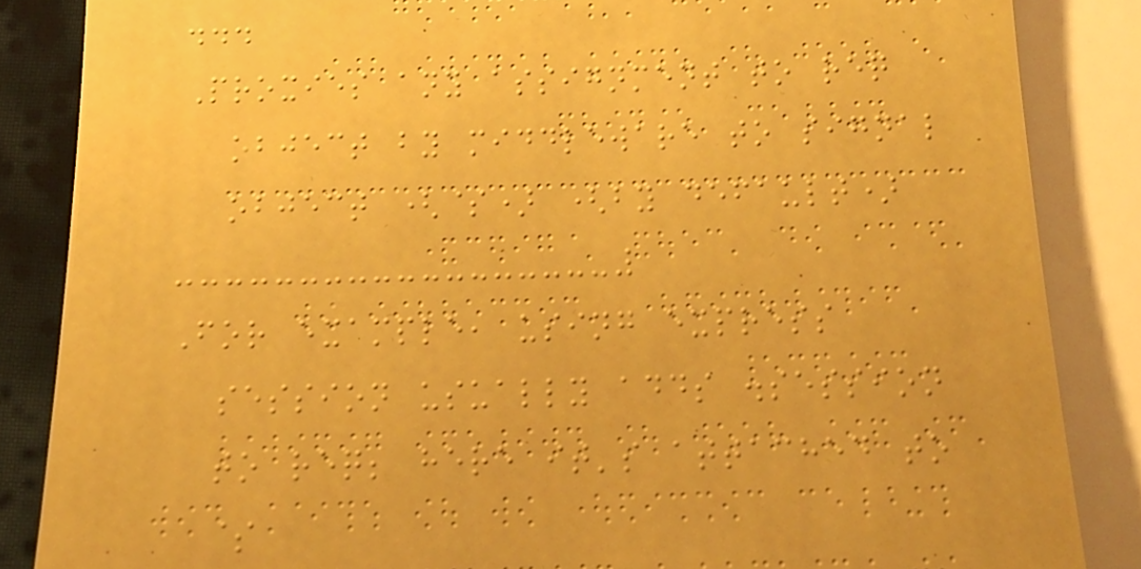...
Proxies any assignment to req
object by middleware to signal
object ($) (by default)
For example, using express
session usually adds .session
to req; here it's attached to
$
